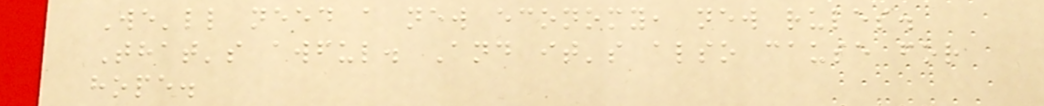We'll need a new economy, new rules.
That's awful. And it's also cause for
hope.
